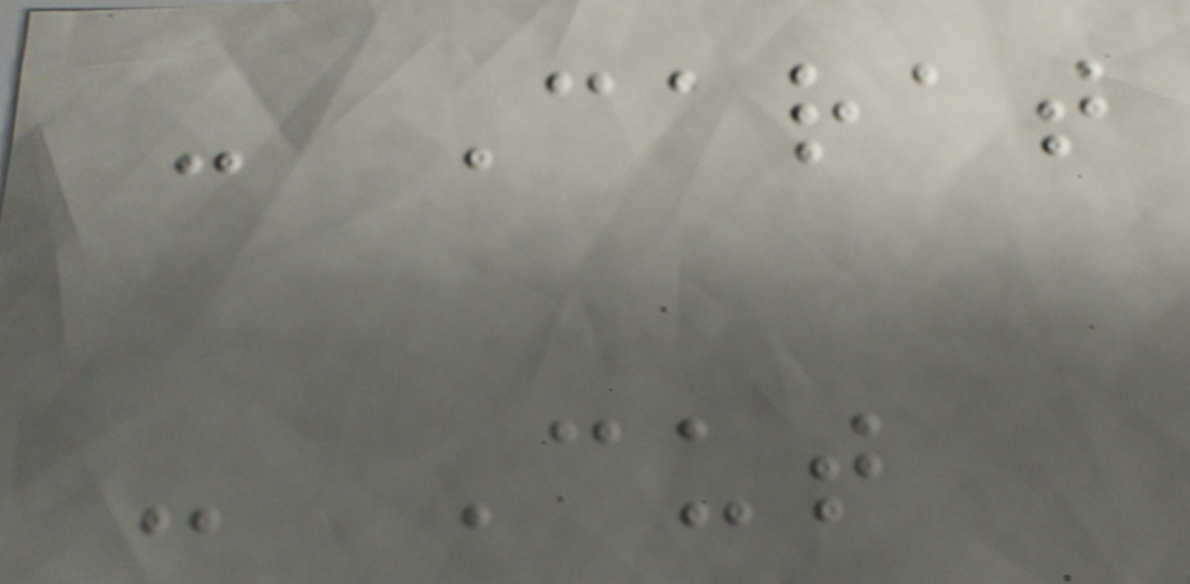- Carat
- Cut
